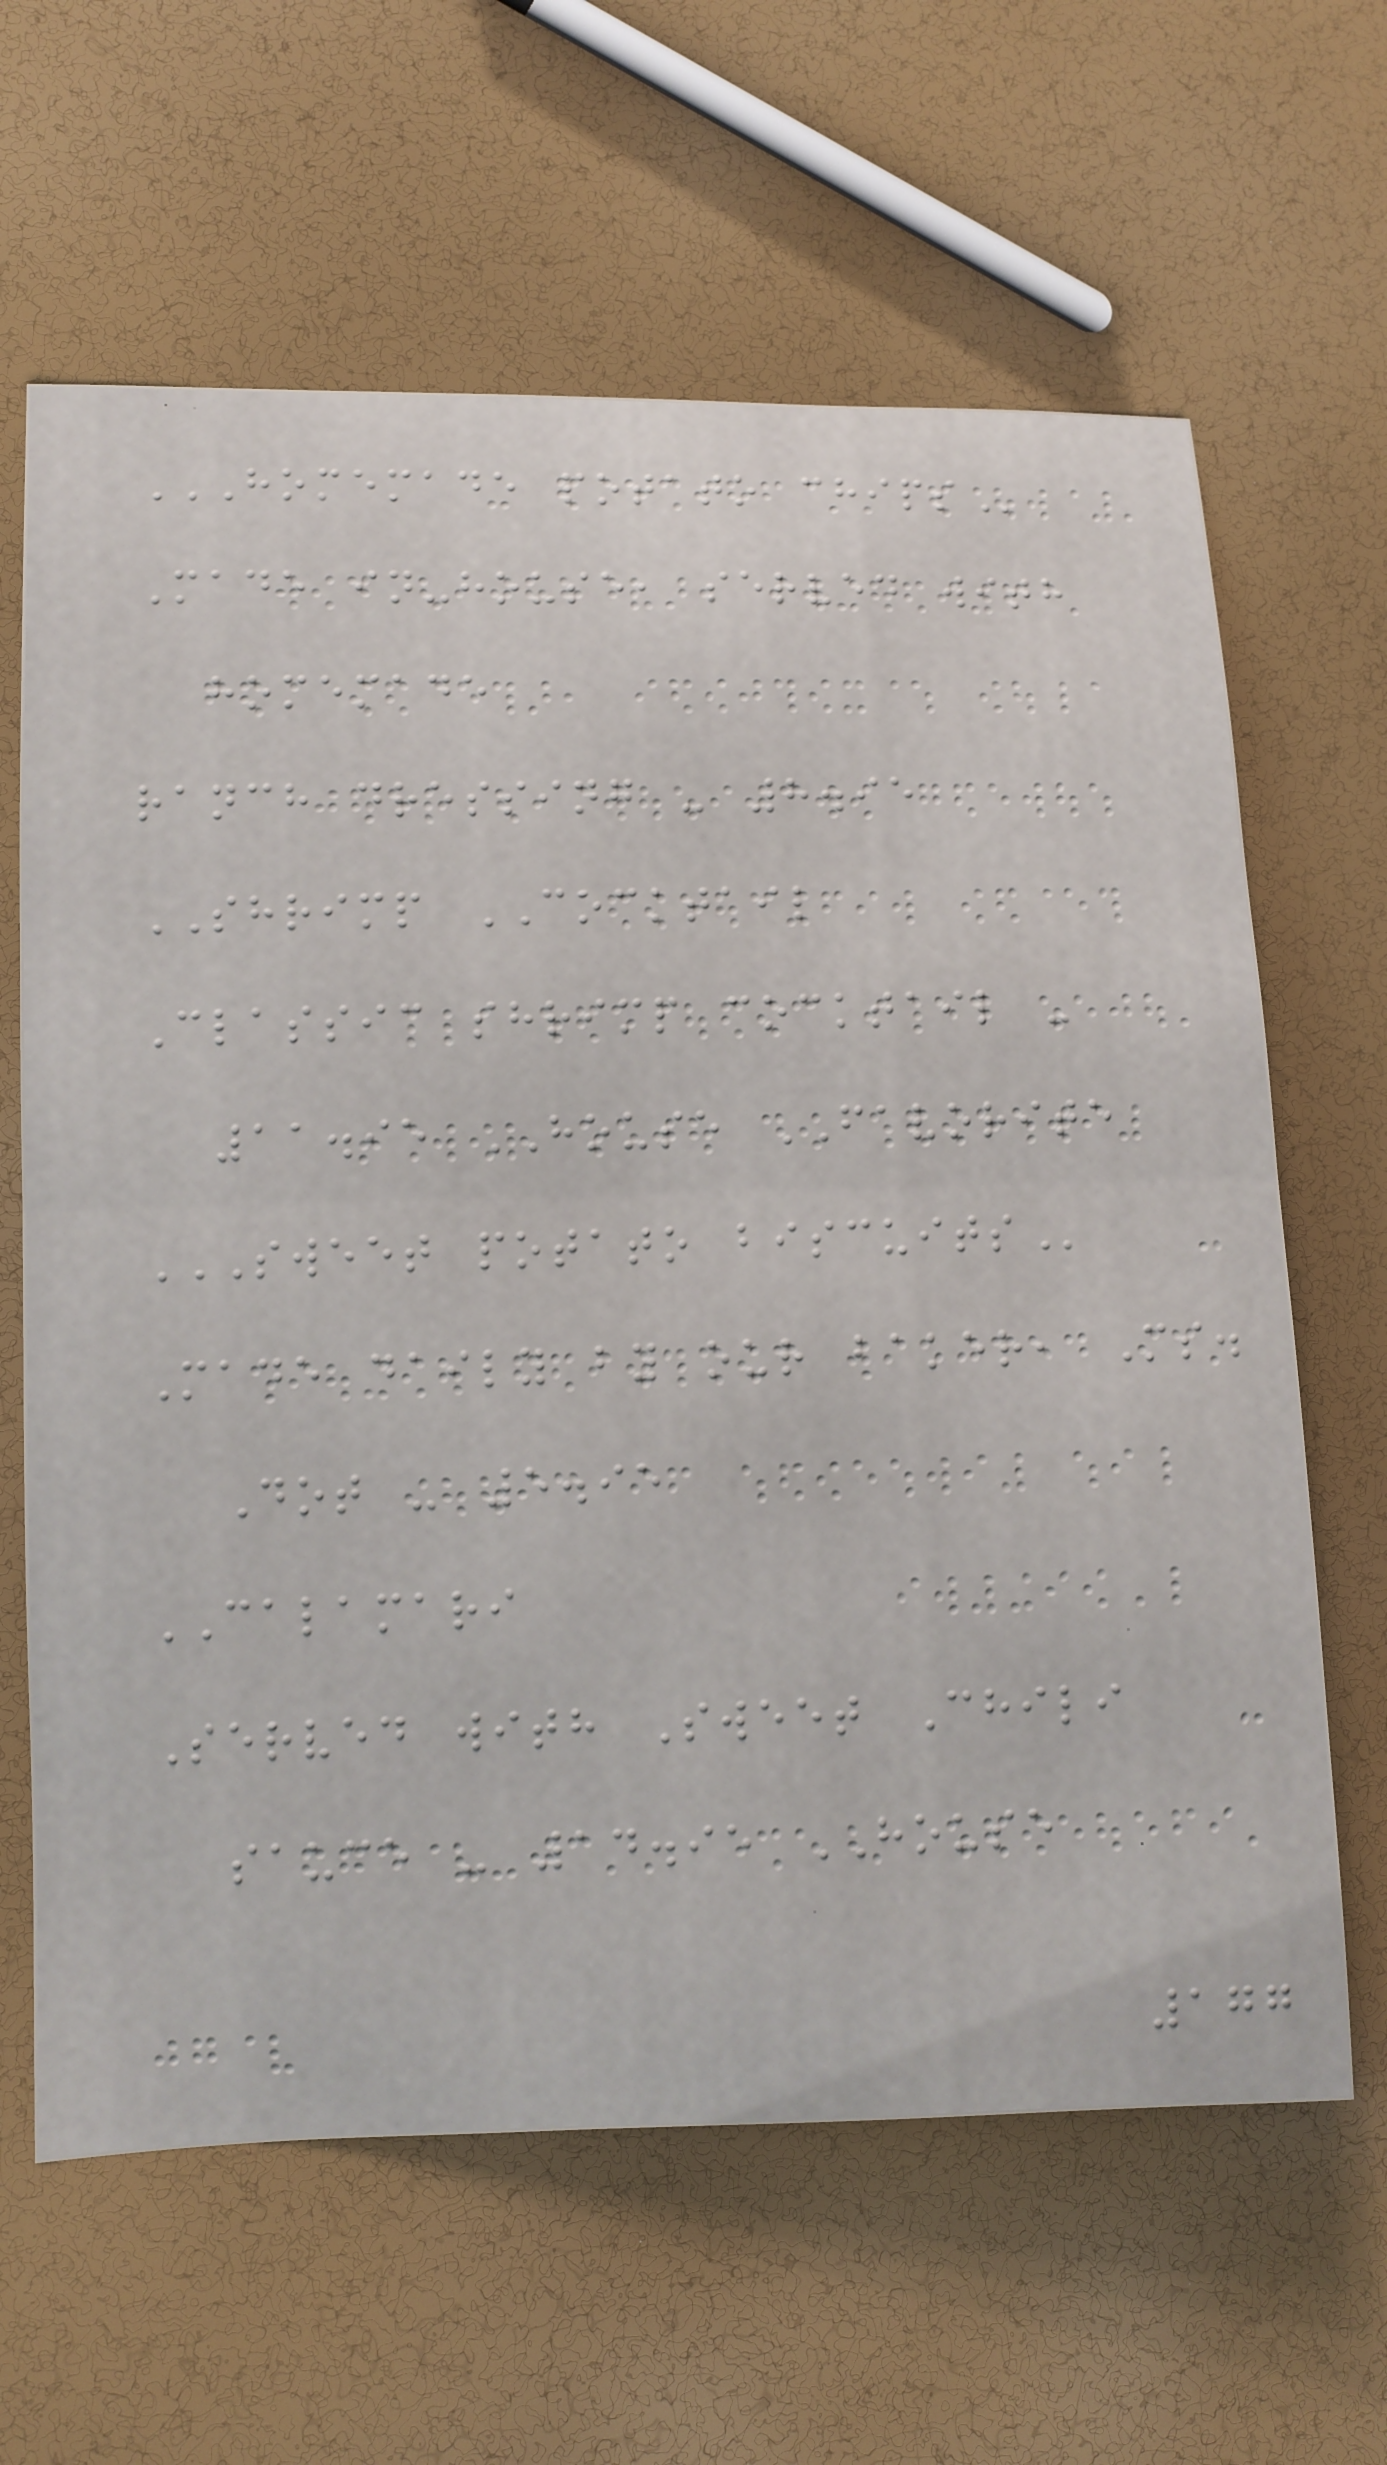HOMEMADE POTATO CHIPS
Made in-house, served with
homemade
ranch dressing - 8.95
SHRIMP COCKTAIL
Classic shrimp cocktail -
11.95 HOUSE FAVORITE
SWEET POTATO BISCUITS
Made daily by our baker, Ms.
Dot - 5.95
CALAMARI
Served with Sweet Chili
sauce - 14.95 HOUSE
177
